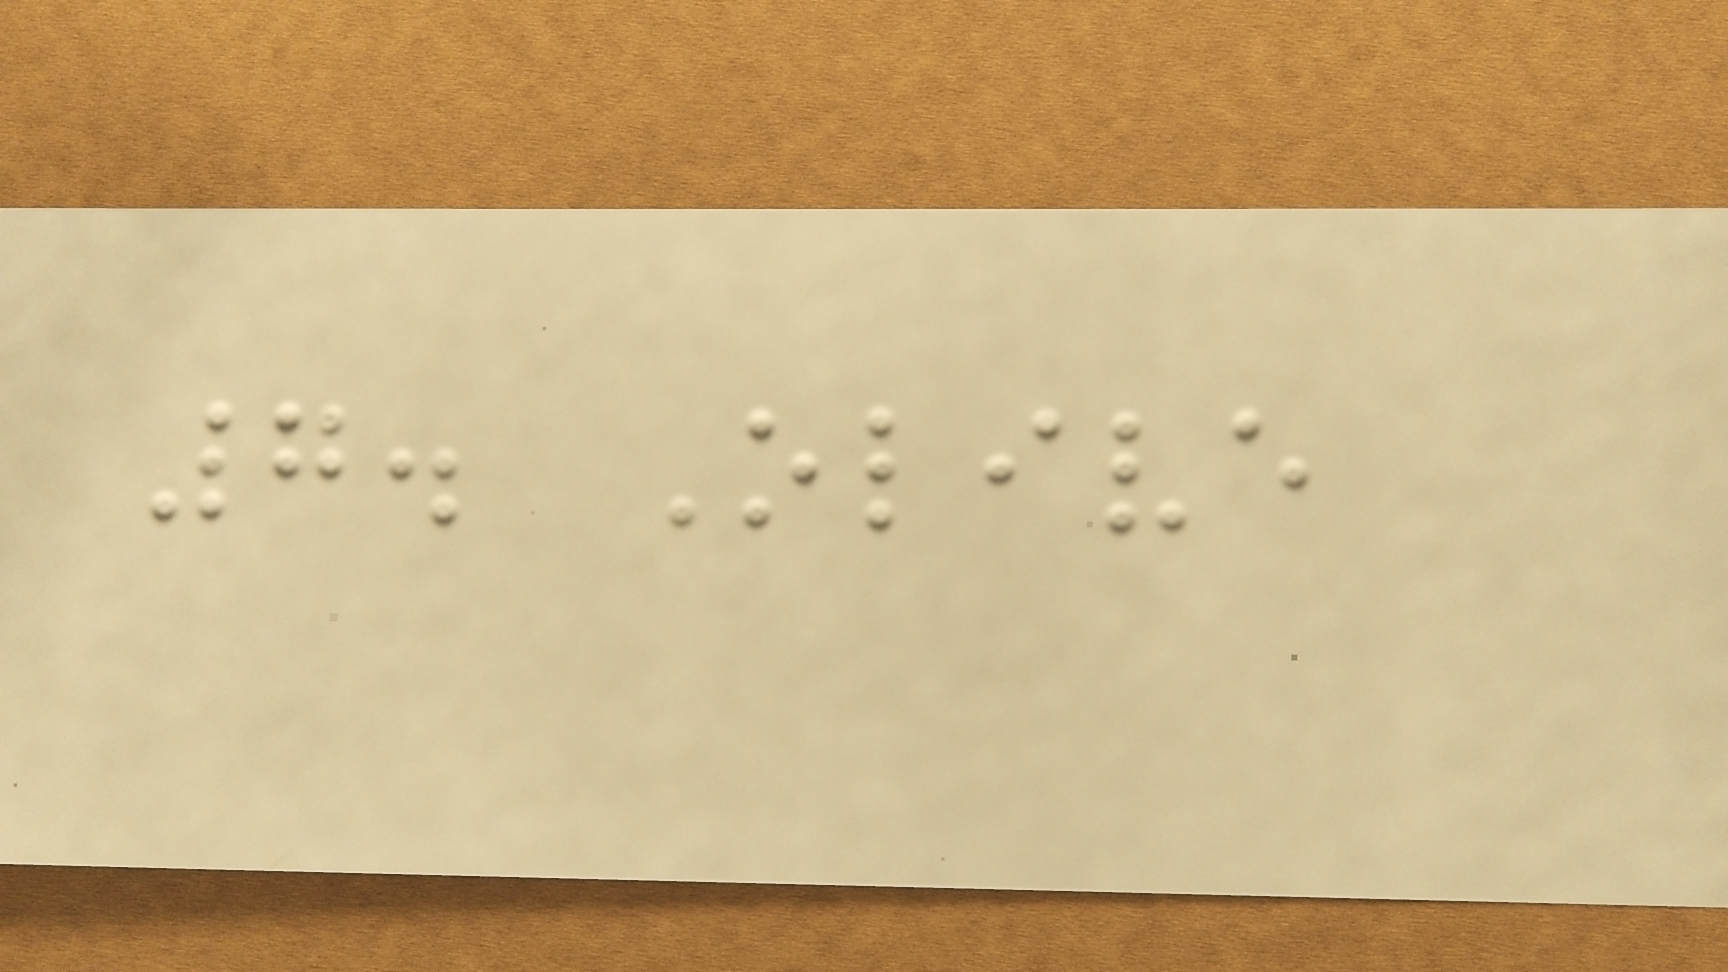7. Olive
